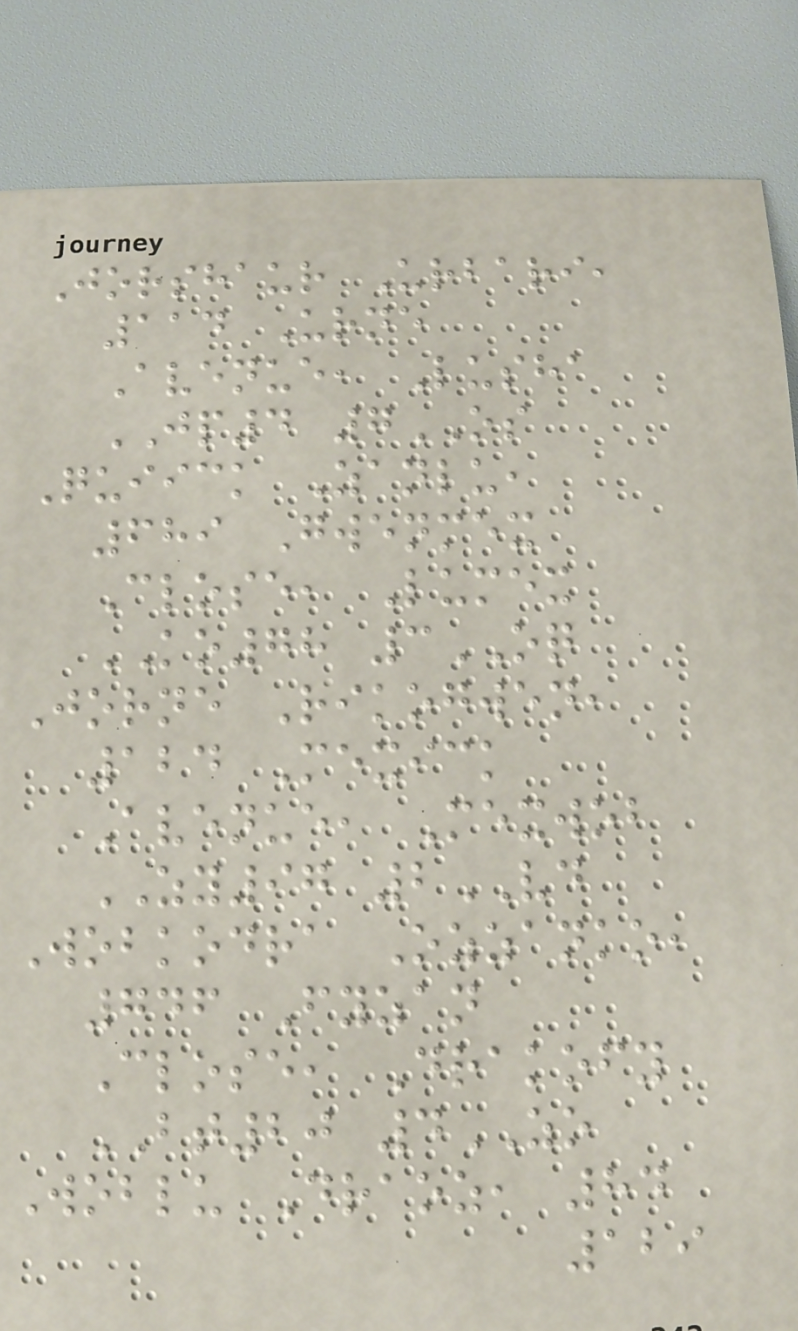Jorshaur Urbari,
114 Urne
Avenue, Lusha
JP4 7OS
Quiick Zanlu,
689 Gwenmex
Close, Lumex
KO78 3OQ
Jorne Rikogwen,
124 Mexick
Avenue, Mexwob
ZY97 2VD
Wobkodra Ozzanko,
746 Fyzan
Close, Drakofy
BT20 4ZO
Woblu Draoz, 84
129
